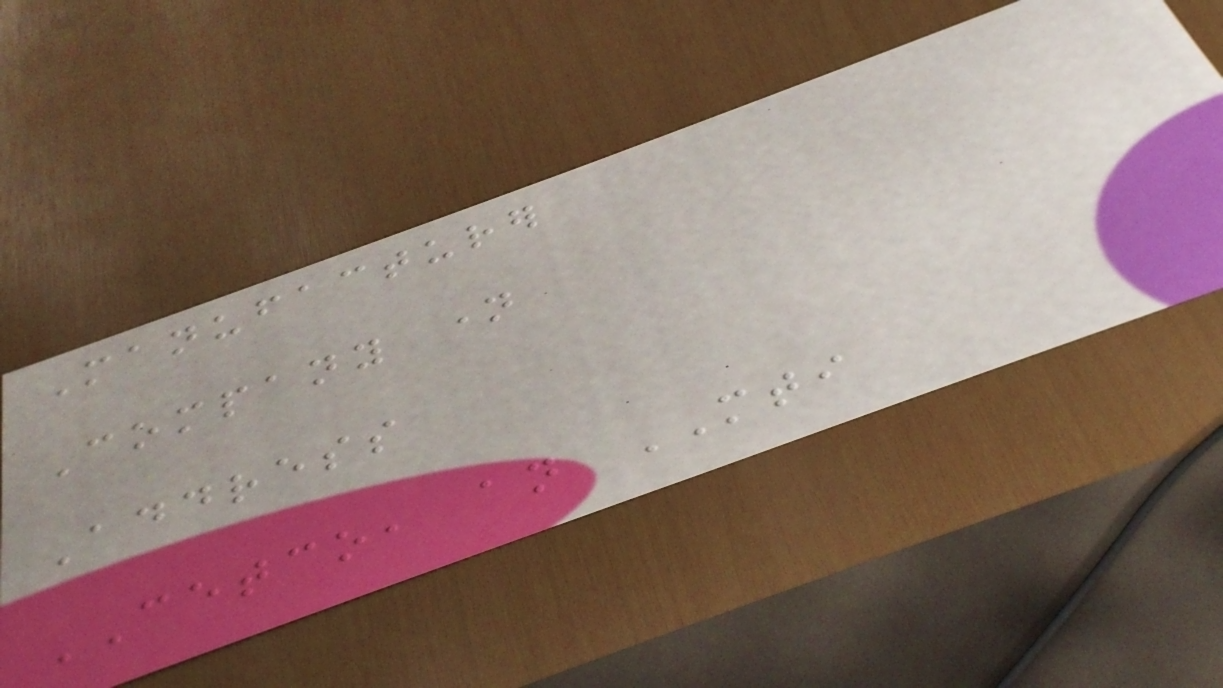Manufacturer
Company name
Address
CETCO, an MTI
